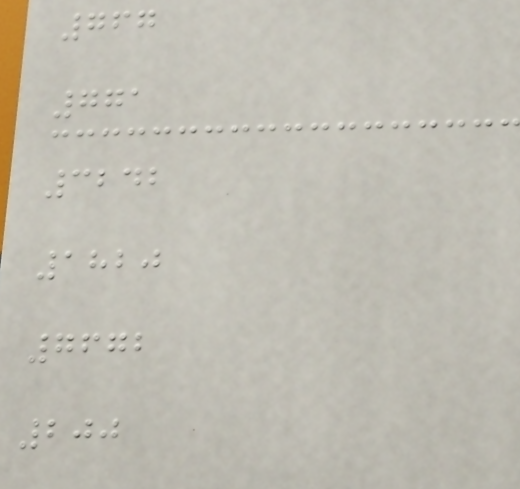767
771
3242
1820
7672
200
